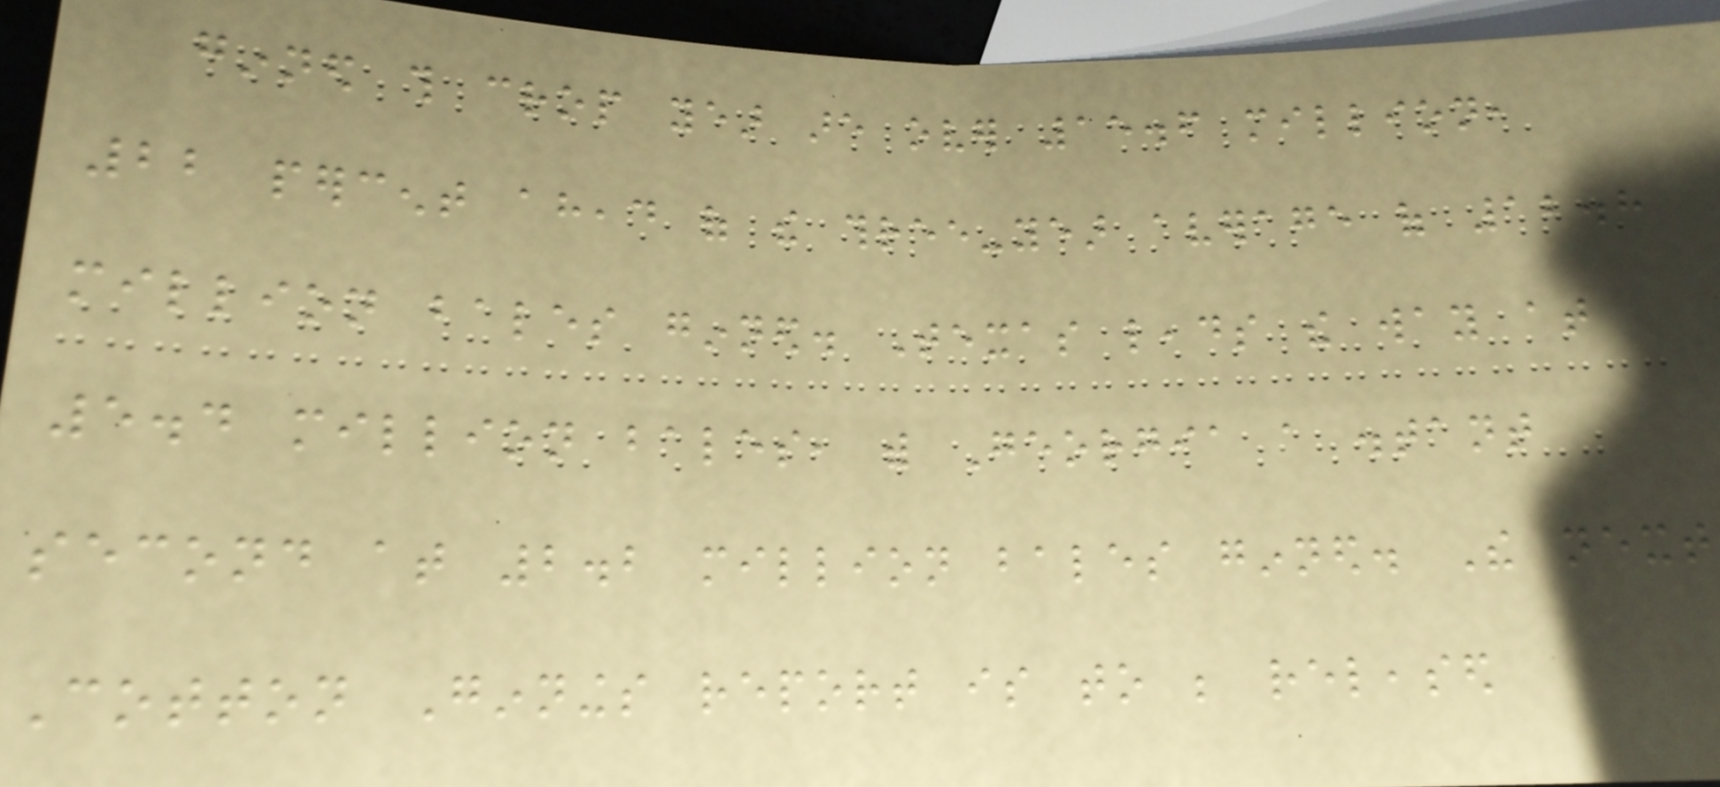ginned this crop year are over 15.6 million,
22 percent ahead of the three-year average of 12.8
million bales ginned. Texas leads the way at
5.4 million bales, with Georgia a distant
second at 2.2 million bales ginned. The next
Cotton Ginnings report is to be released
